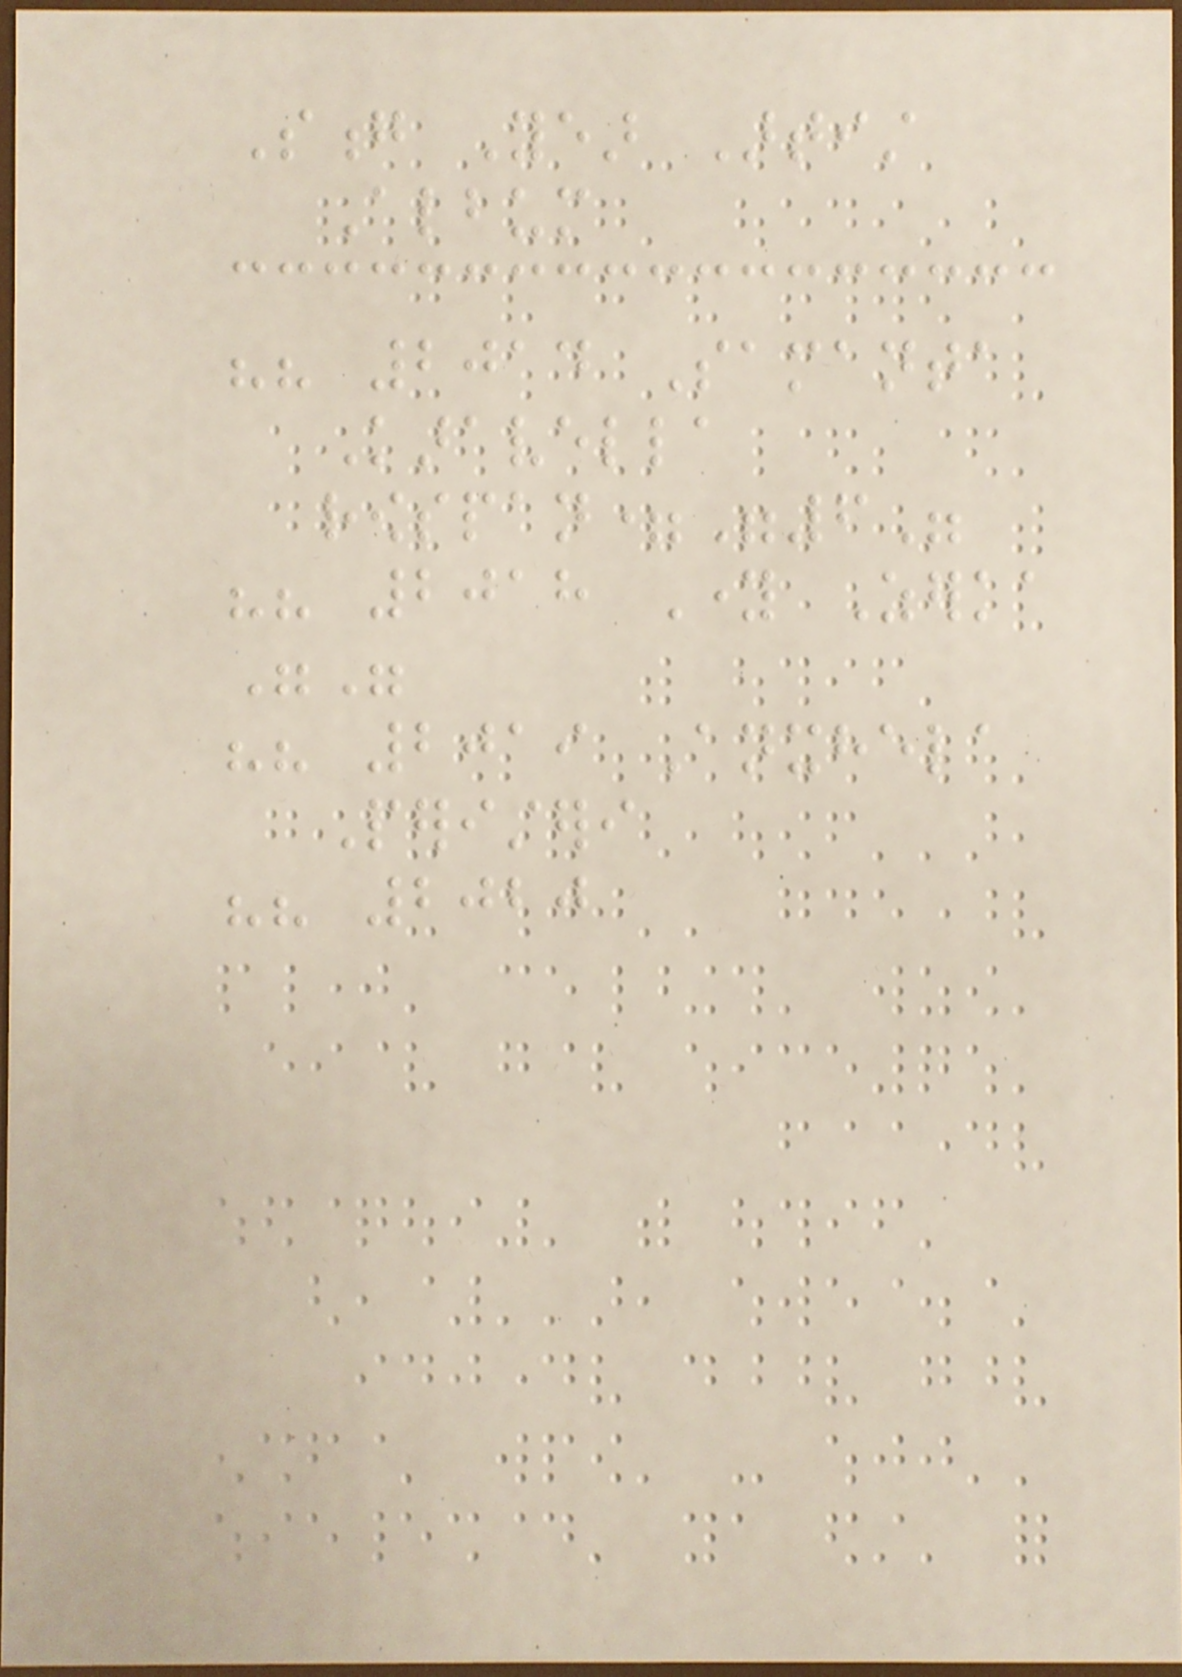Song Year Artist
Album
"" 2014 Samanta
Karavella
rowspan="6"
"" 2018 Young Zerka
""
"" 2019 Anxhela
Peristeri
"" 2020
